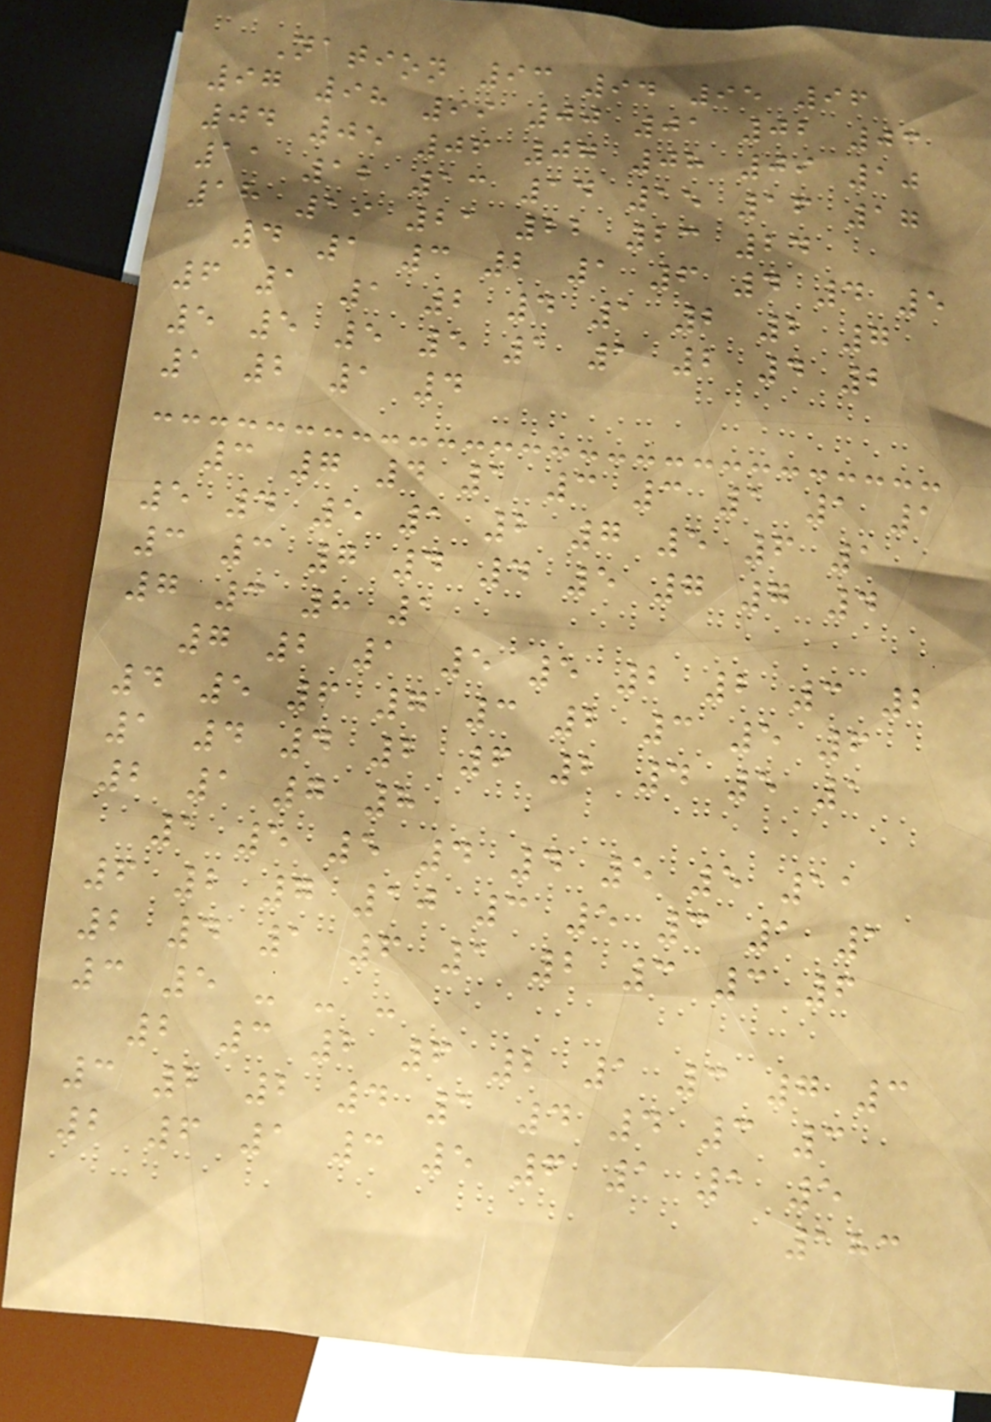Nation 93 94 95 96
97 98 99 00 01 02 03
04 05 06 07 08 09 10
11 12 13 14 15 16 17
18 19 21 22 23 24
4 1 3 2 1 6 4 4 5
6 1 1 2 4 1 2 2 7
5 5 5 5 1 1 2 4 2
1 2 1 4
3 7 4 1 3 3 1 1 1
5 4 5 1 2 7 5 6 1
3 3 7 4 4 5 7 7 4
7 3 8 1
7 2 1 5 5 2 2 3 2
4 5 6 7 3 2 3 5 6
1 4 4 2 6 2 4 5 1
2 1 7 8
1 5 5 4 4 5 5 11
6 2 7 10 3 5 3 1 1
2 4 1 6 1 2 3 3 6
3 5 - - -
2 3 2 6 2 1 3 7 3
3 2 2 4 1 4 4 3 3
2 6 1 3 5 6 1 1 5
183
